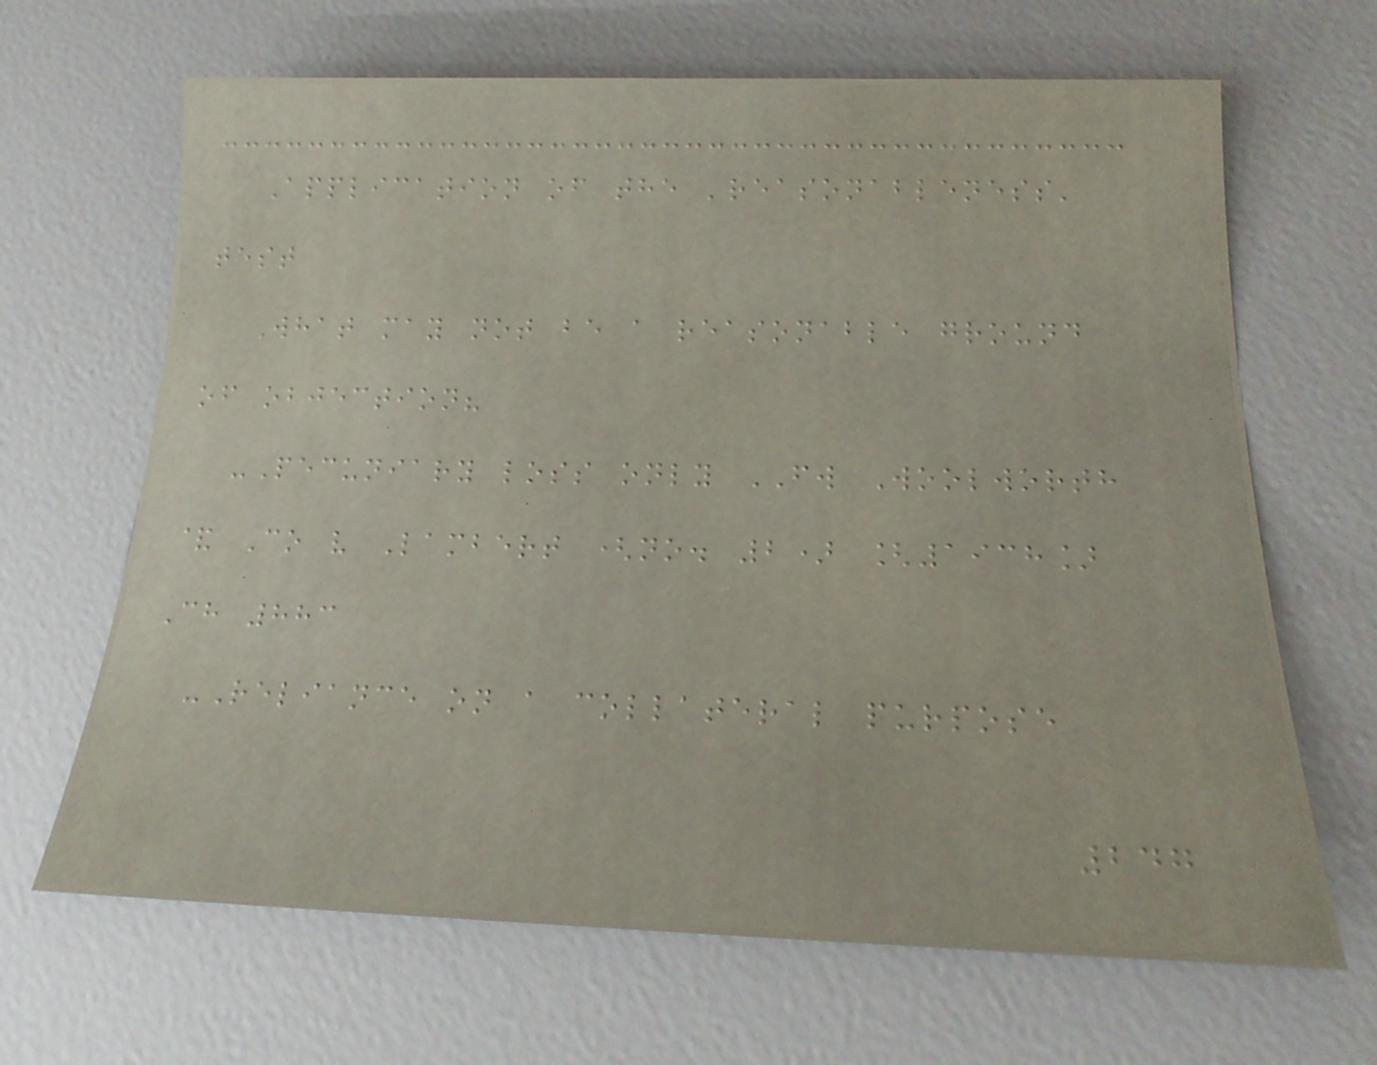Application of the 'reasonableness'
test
What may not be a reasonable ground
of objection?
-Pecuniary loss only FW Woolworth
& Co v Lambert (no. 2) [1938]
Ch 883
-Reliance on a collateral purpose
247
